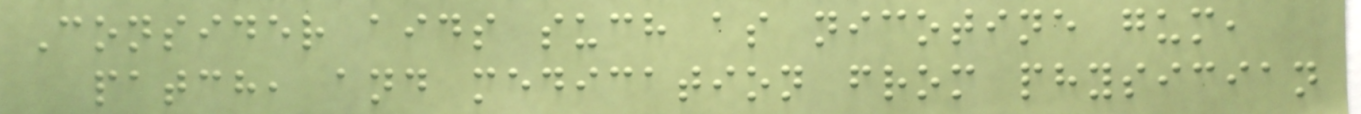Consider aids such as nicotine gum,
patch, and medication from physician
